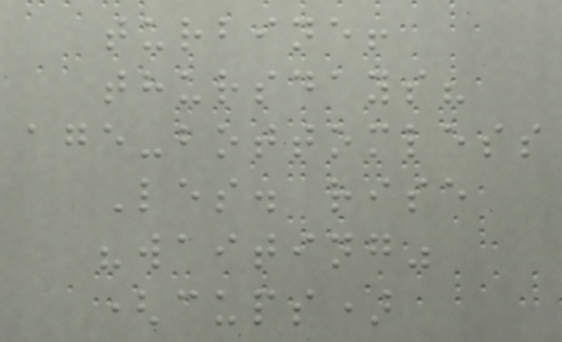turbine!
thursdays?
age-bottomless
Les. rise
"waiting"
(cups)
